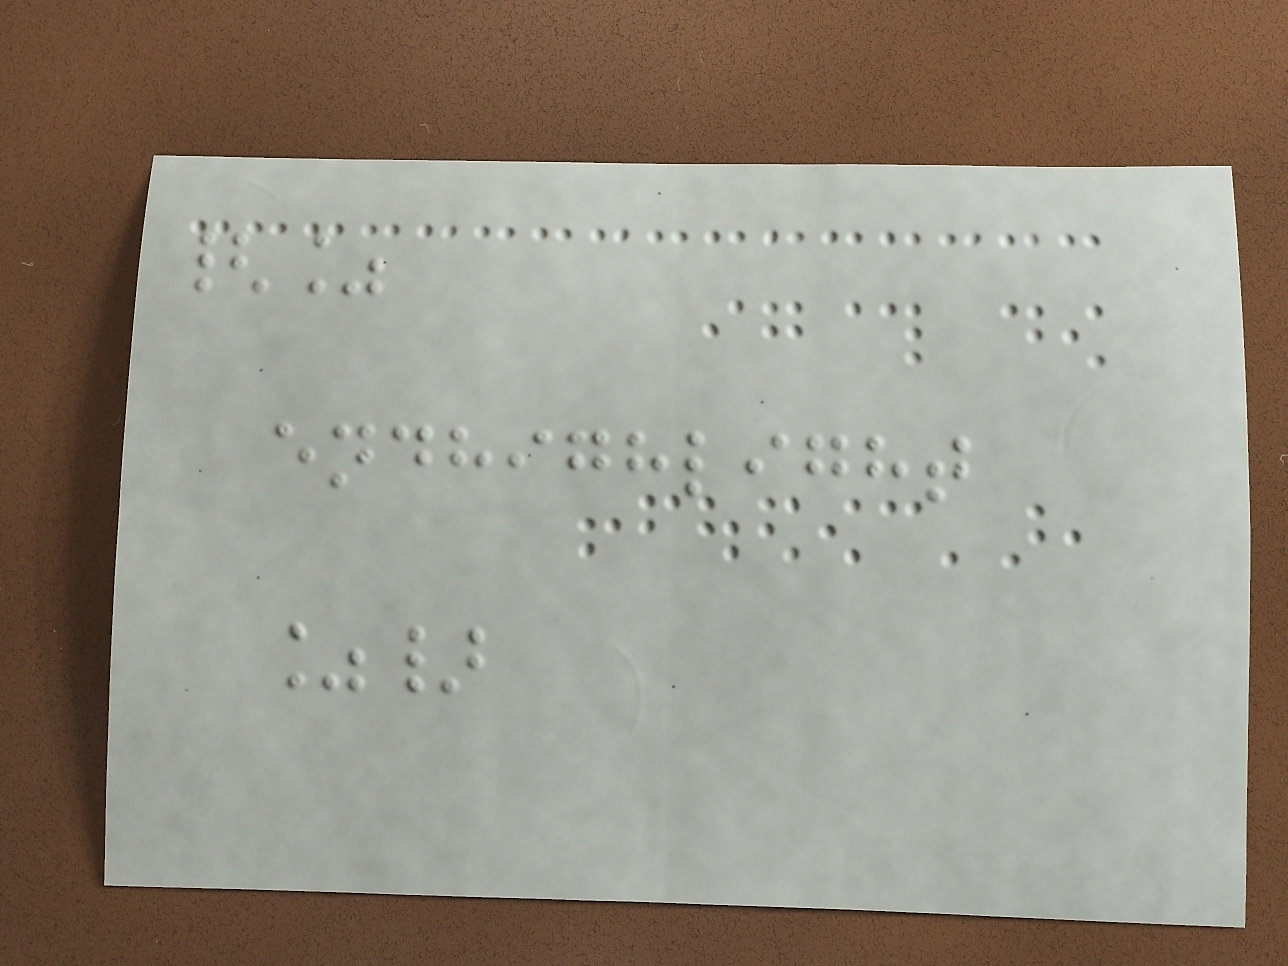{%
endhighlight
%}
